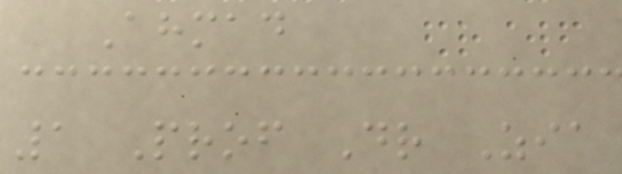Ahmad
1 Prof Dr Zia
